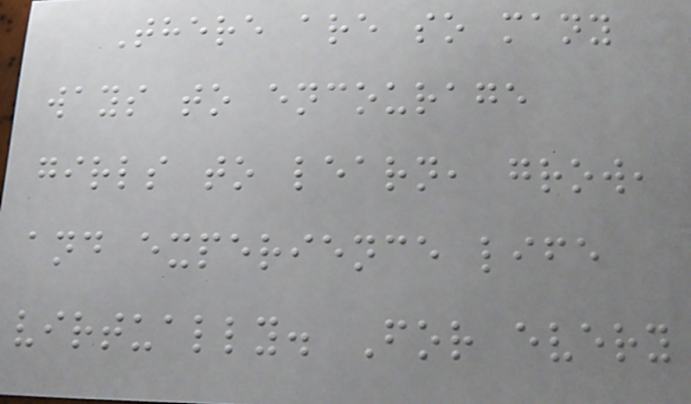There are so many
ways to encourage
girls to learn, grow,
and experience life
virtually. For every
